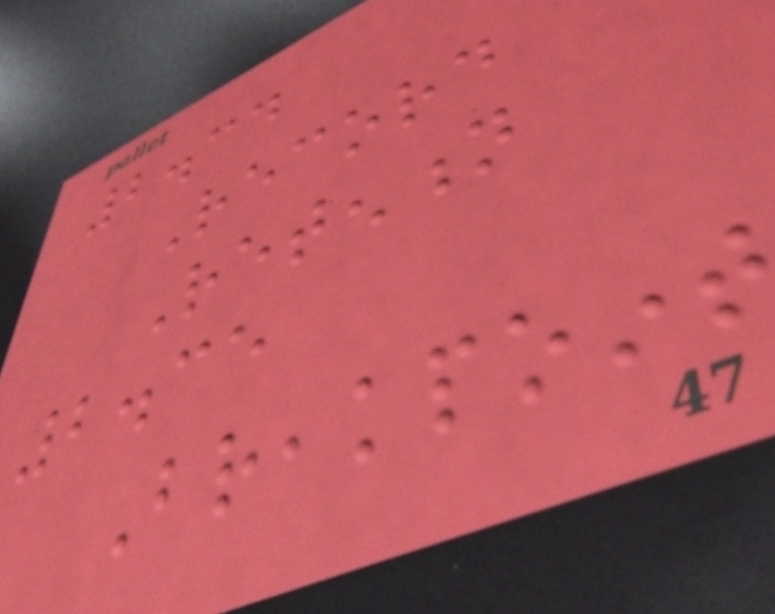2.34
Record
Retention
2.35
Breakpoint
